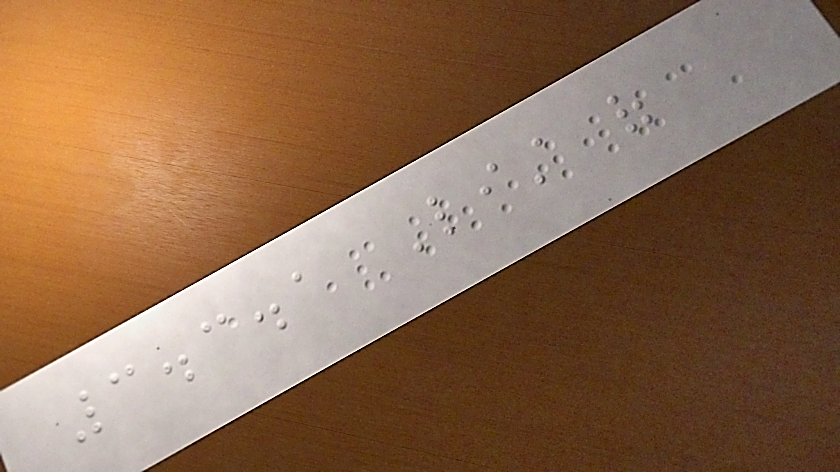3.3.1 List of
